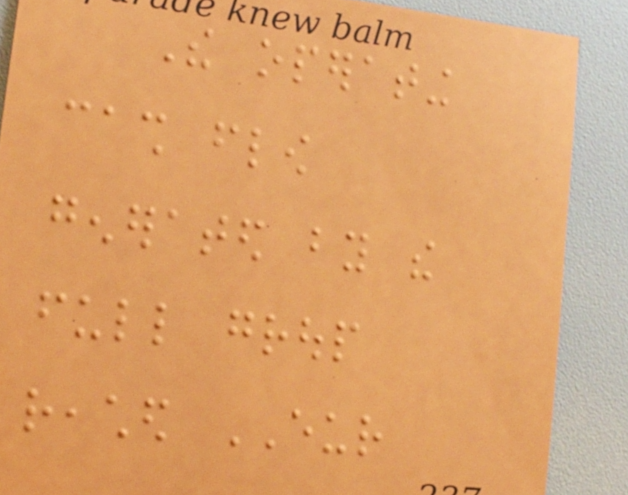The operating
cash flow
generated by the
full group
reached EUR
